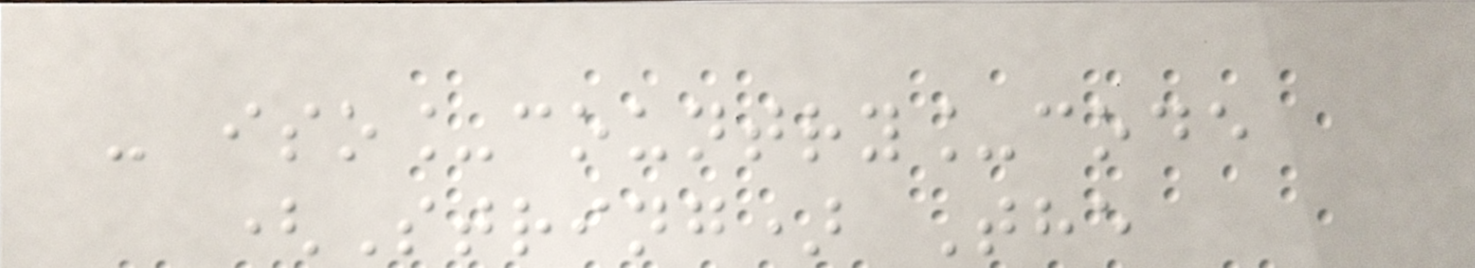- iso_country_code
(String) The
